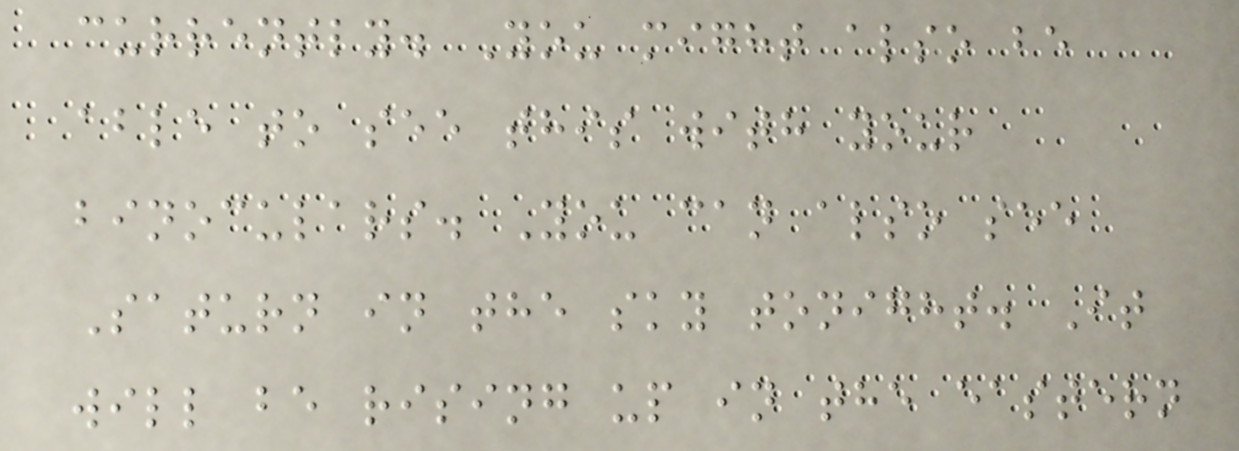currently. You might also be
able to see this with your
binoculars. You can also see
Saturn in the sky tonight. It
will be rising up in the eastern
